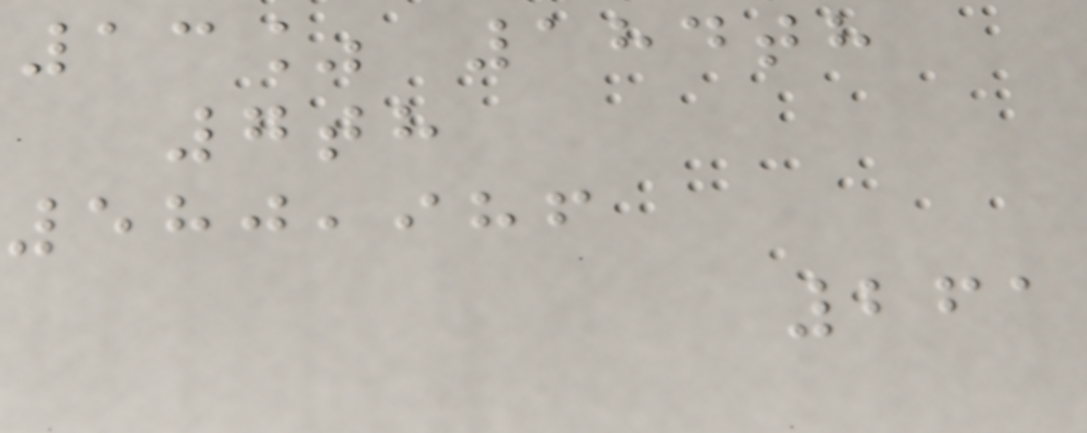13% 184th
7th
580,986
261
